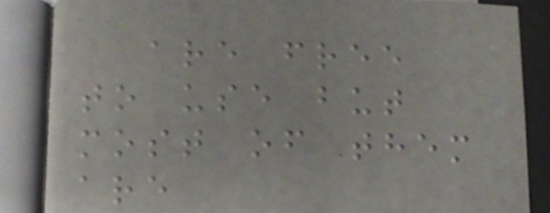are free
to use but
most of them
are
